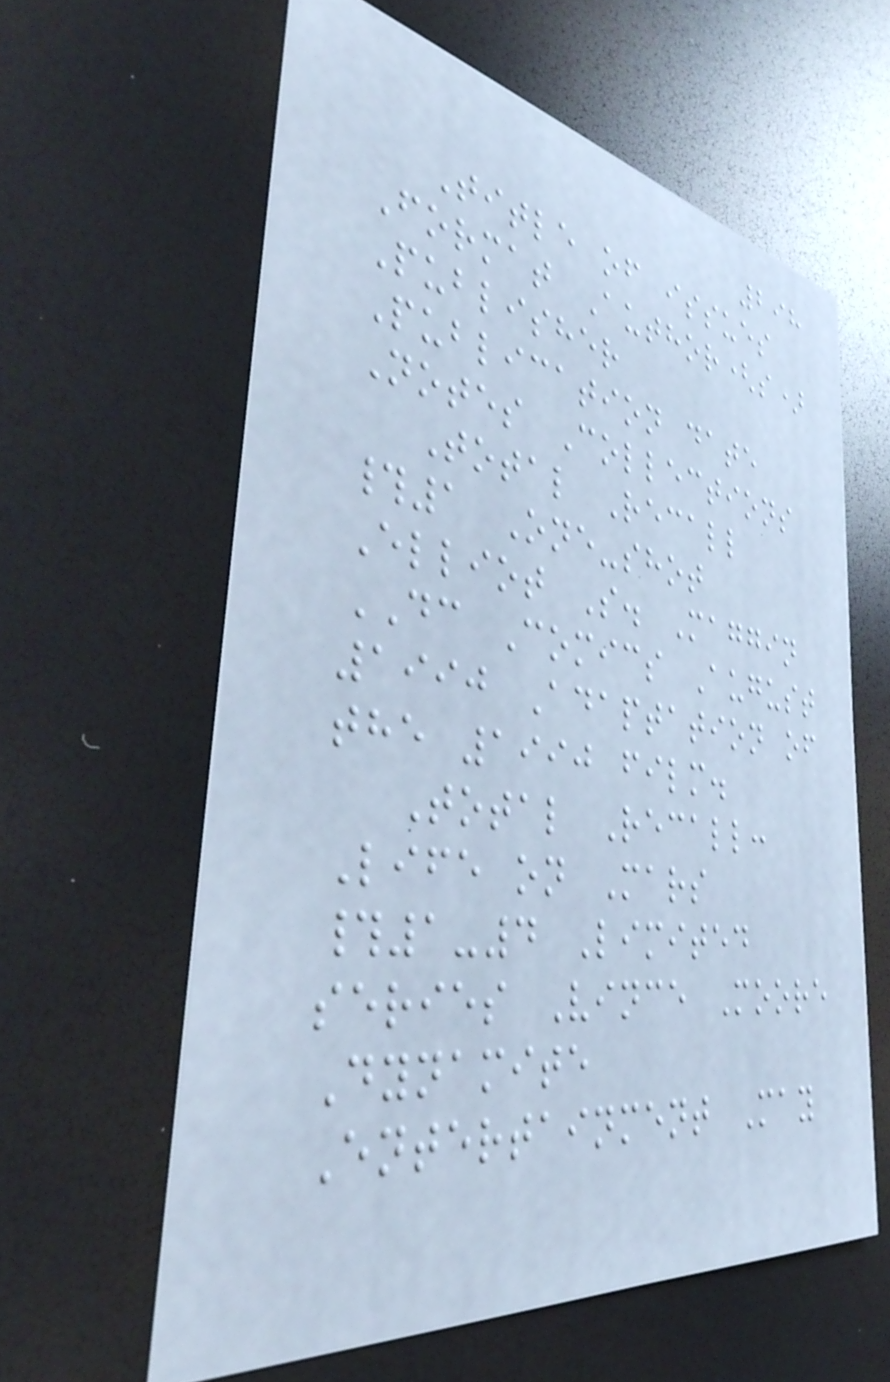298
Title of issues
Format Author(s)
Publisher
Publication date
Notes Collections
Total Recall
#1 One-shot
Elliot S. Maggin
DC Comics August
1990 Adaptation of
the 1990 film.
Total Recall:
Life on Mars
#1-4 Limited
series Vince Moore
Dynamite
Entertainment May
